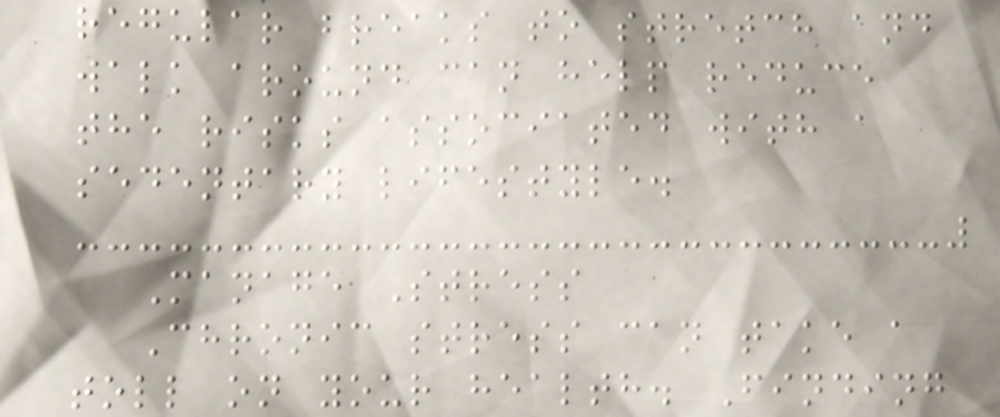regular breaks to stretch and
walk around can help reduce
the risks associated with a
sedentary lifestyle.
Manage Stress
Chronic stress can take a
toll on your health. Finding
